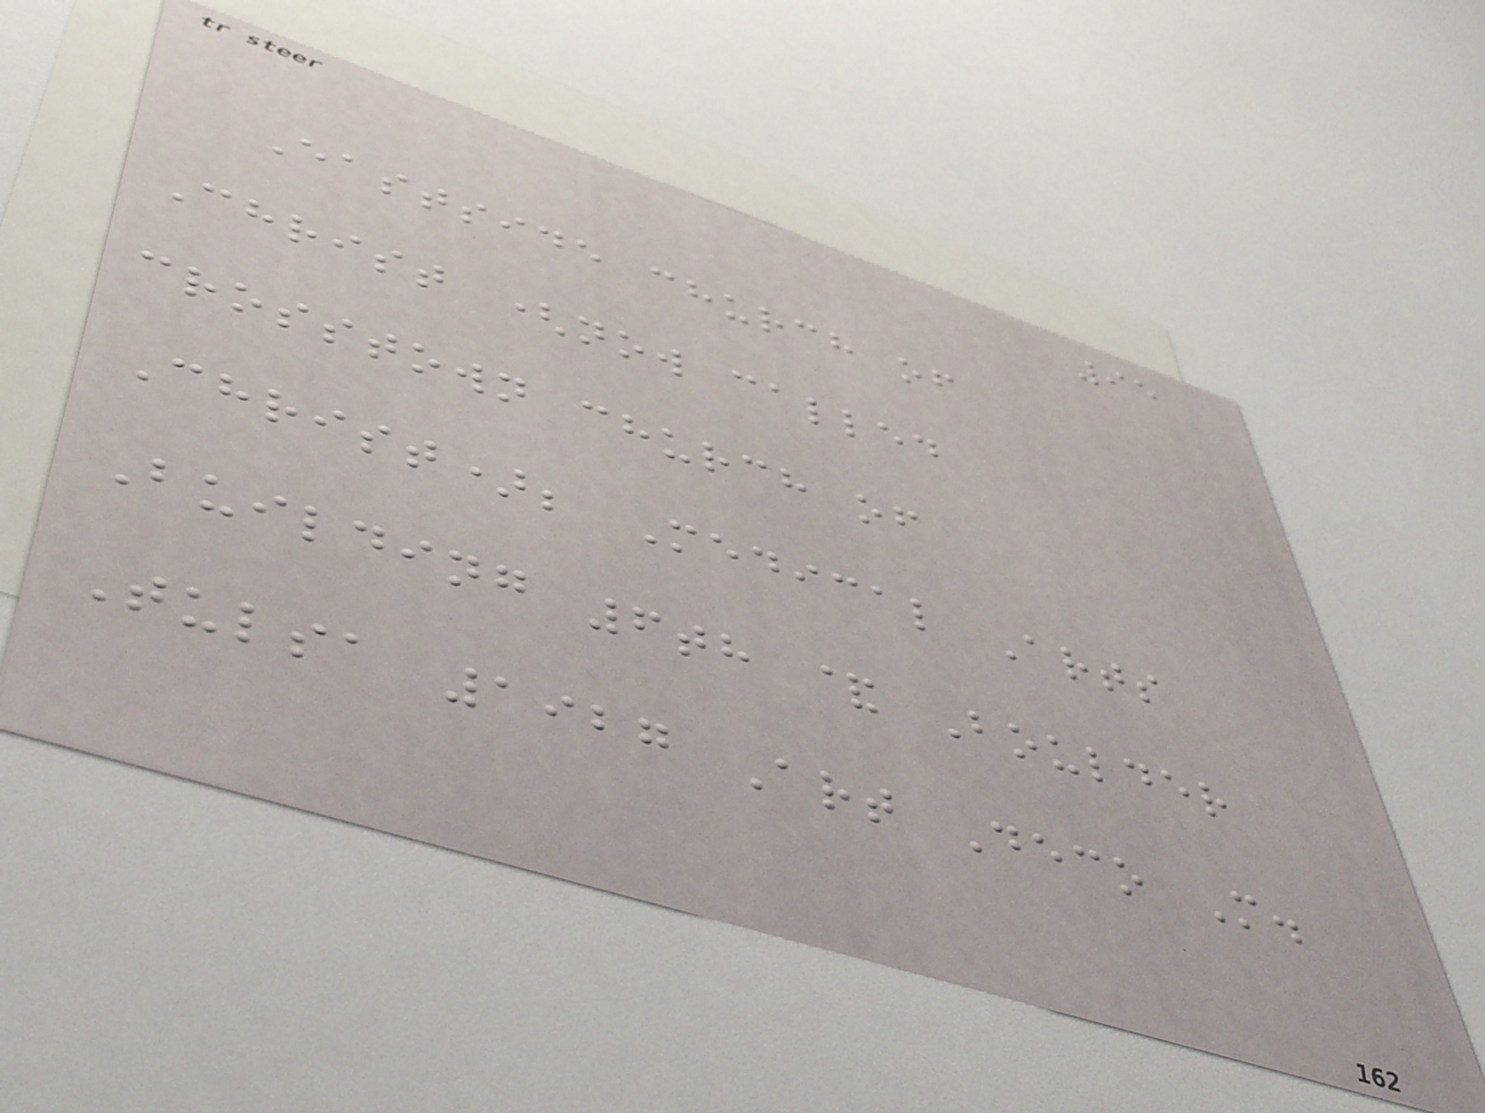95
Eastside church of
Christ (now called
crosstown church of
Christ); Medical Arts
Building 6th & Boulder
Tulsa 1927 Art Deco M.
